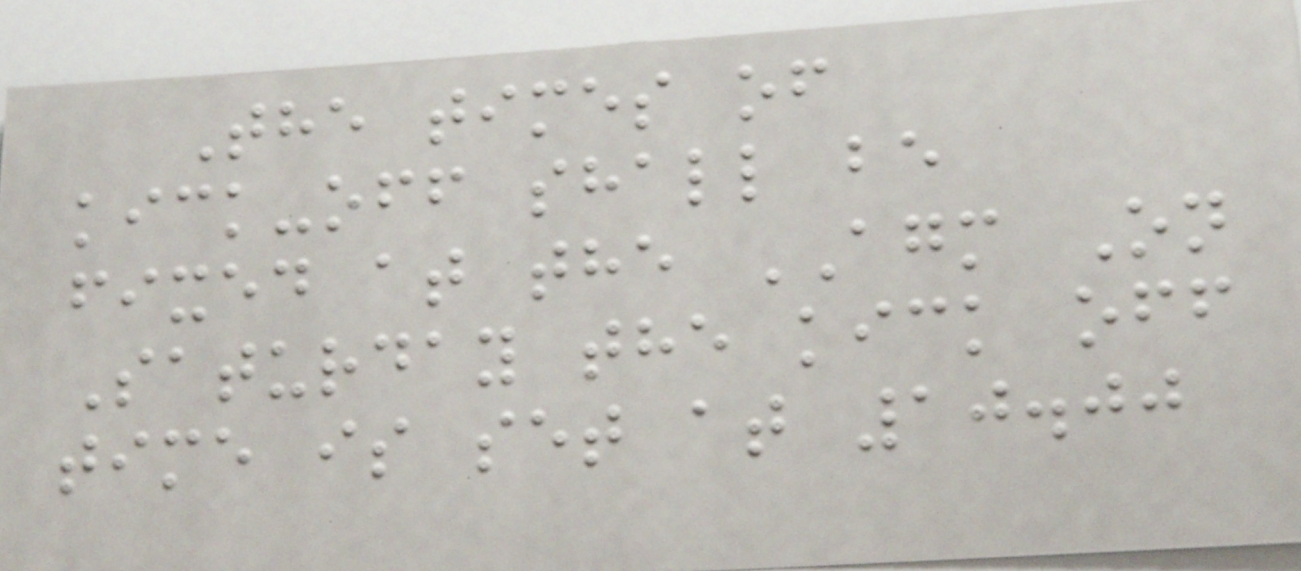The times of
kick-off shall be
fixed at the AGM On
Saturday the kick off
time is set at 10.00
